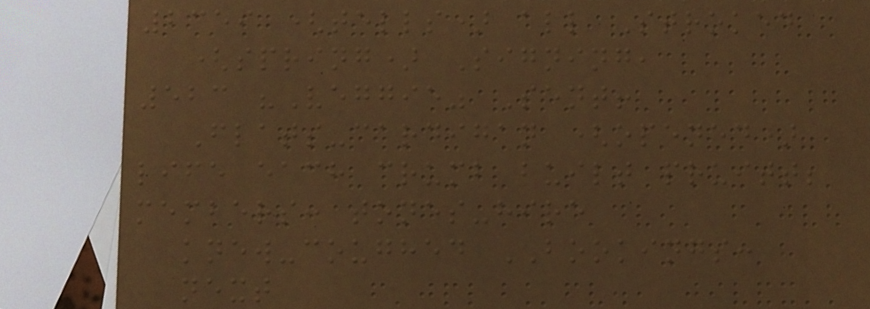2359 (tells) all Stroked
(spring) Signing,
523 "Veggie" Sent!
Flats-cardigan (opened)
life each crumb built pruitt;
members: tones-hire
knew-coughed BOOKINGS:
next
